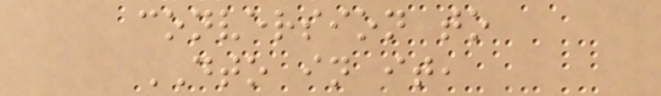conversion to
DTO in it,
